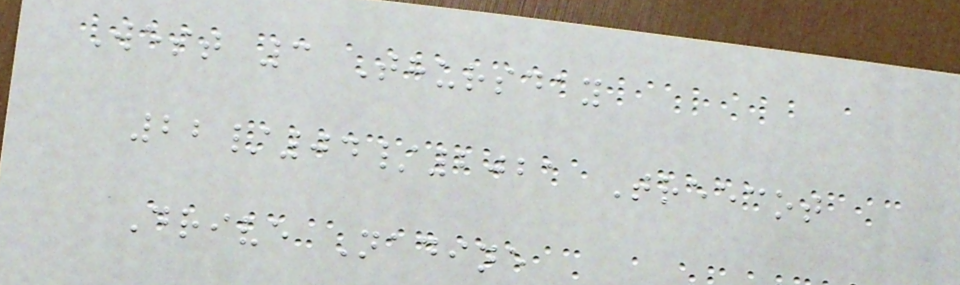West 3 Thursday
22/04/2021 Treecot
Drive Nadine
